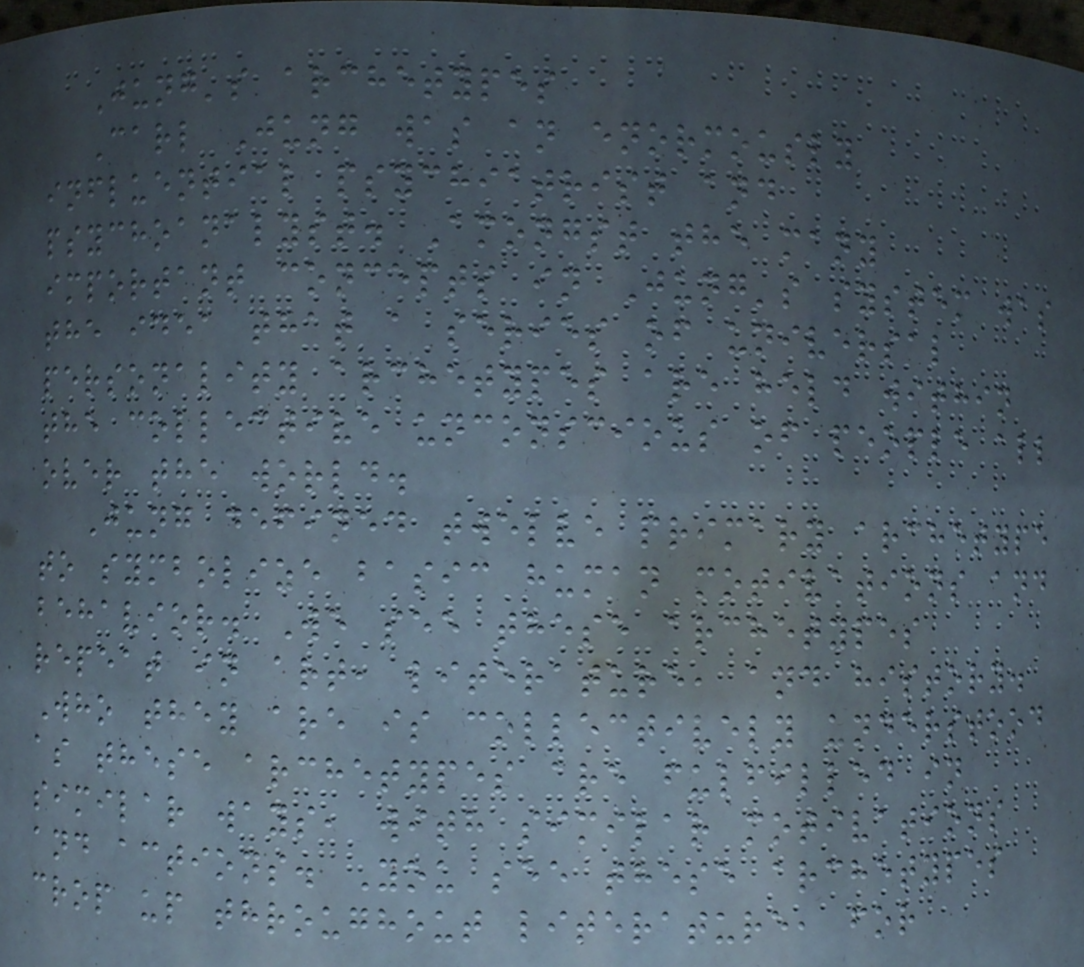Jung's archetypes
Carl Jung was an enormously
influential psychiatrist and
psychoanalyst. Amongst the many
important concepts in Jung's system was
the idea that a series of universal
personality archetypes are held within
the collective unconscious of people all
over the world.
Jung defined twelve primary archetype
to symbolize basic human motivations and
behavior. We see these archetypes
repeat in art, literature, and history.
Who they are is collectively understood
as these archetypes are fulfilled in
similar ways, with similar motivations
and actions. You see these archetypes
crop up throughout literature, for
